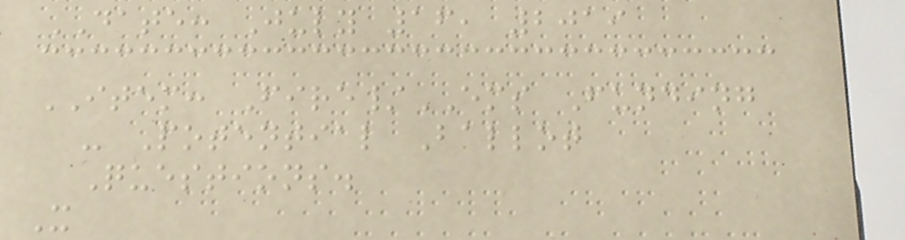DATE: July 16, 2019
ITEM: Fire/EMS Funding
- Potential Ballot
Questions.
X
